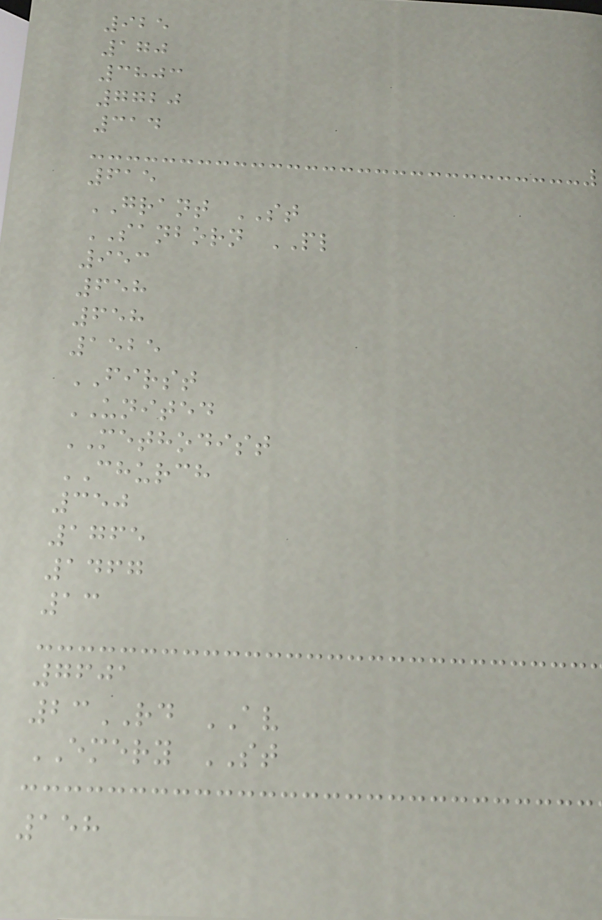925
170
3803
7720
314
615
GRANT ST
SANBORN PL
953
658
658
1525
FIRST
UNITED
METHODIST
CHURCH
350
1765
1467
13
7601
23RD AV
EMERY ST
158
